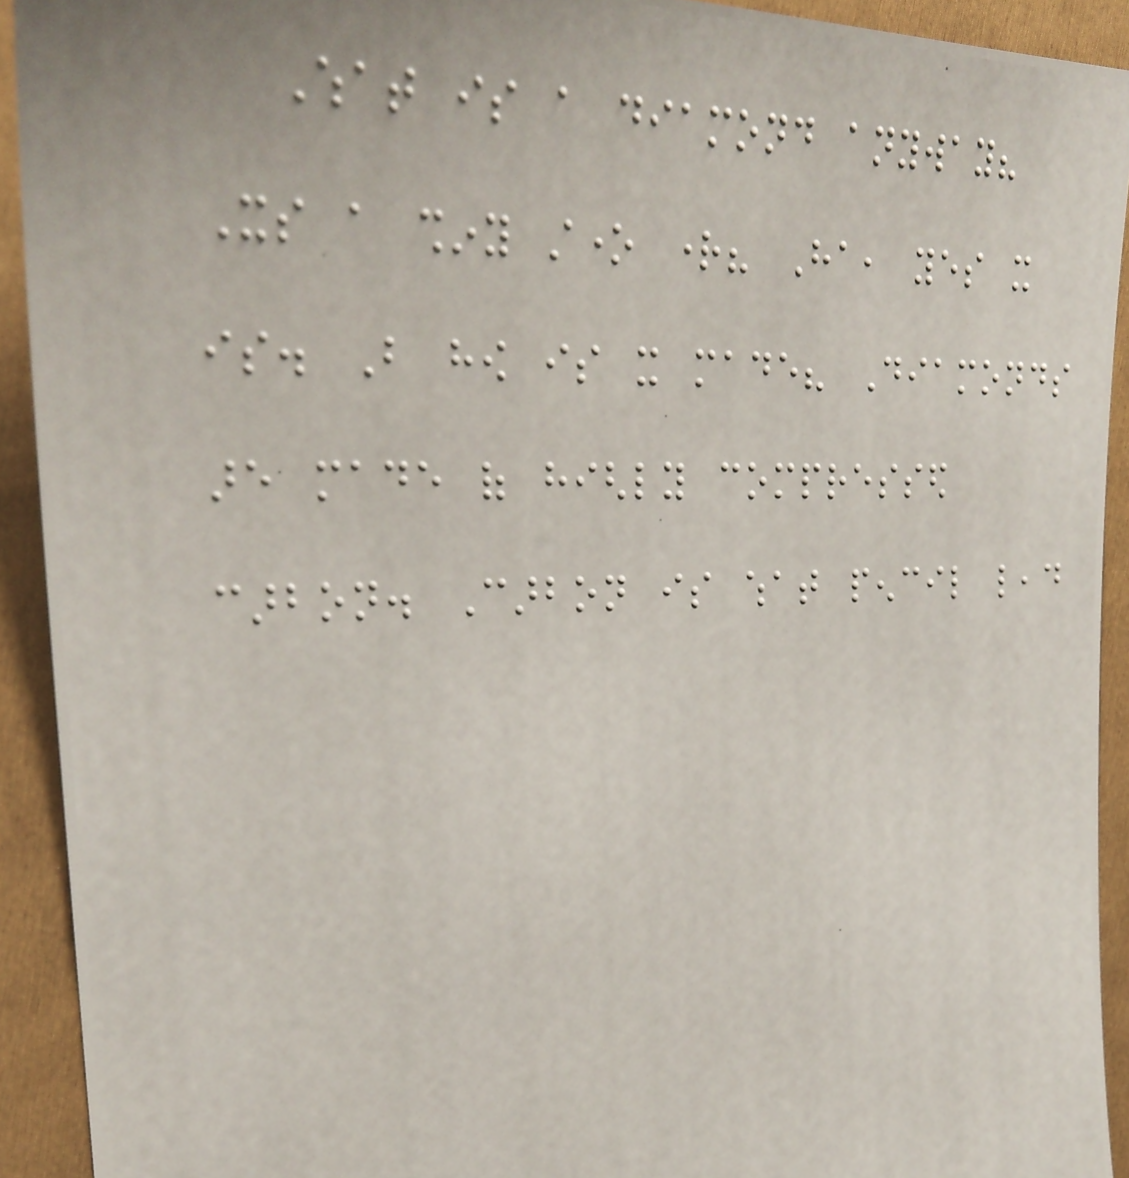What is a diamond anyway?
Its a shiny stone right? Ha, yes it
is. But how is it made? Diamonds
are made of highly compressed
carbon. Carbon is what pencil lead
